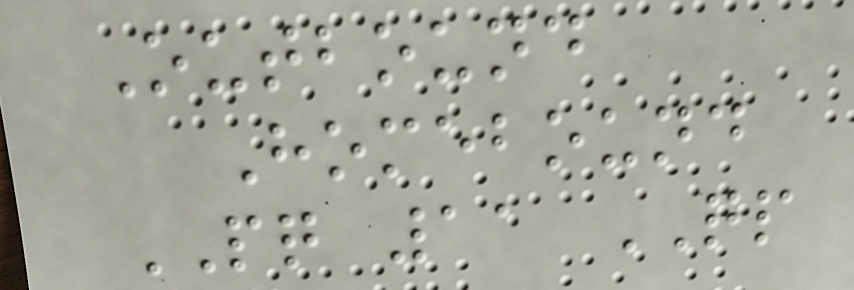Outbound
Homebound
PQ 11 QP
